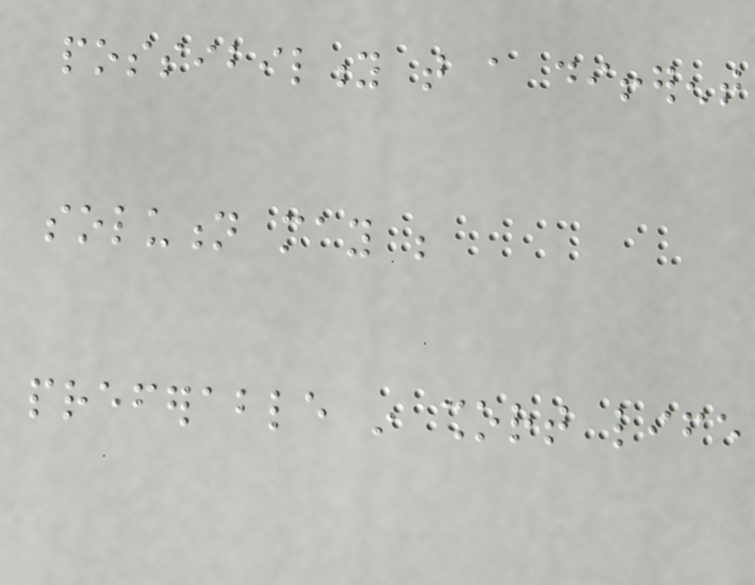possibility that a different
solution may be
preferable in short life
